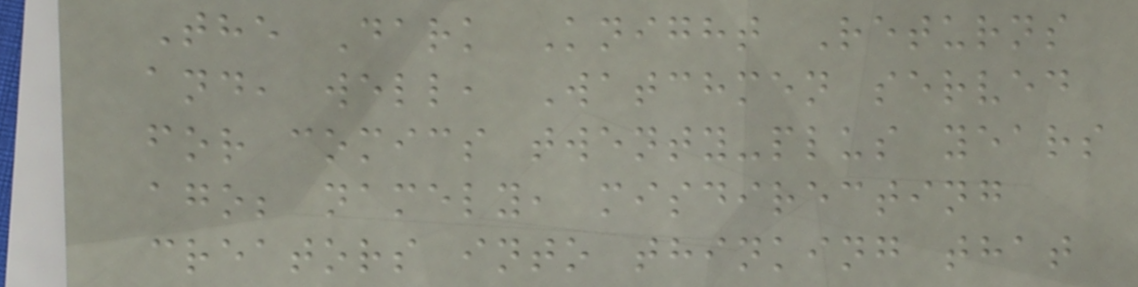The Dark Knight Returns
and, well, Watchmen served
for comics twenty-plus years
ago; namely, misdirecting
creators into thinking that
